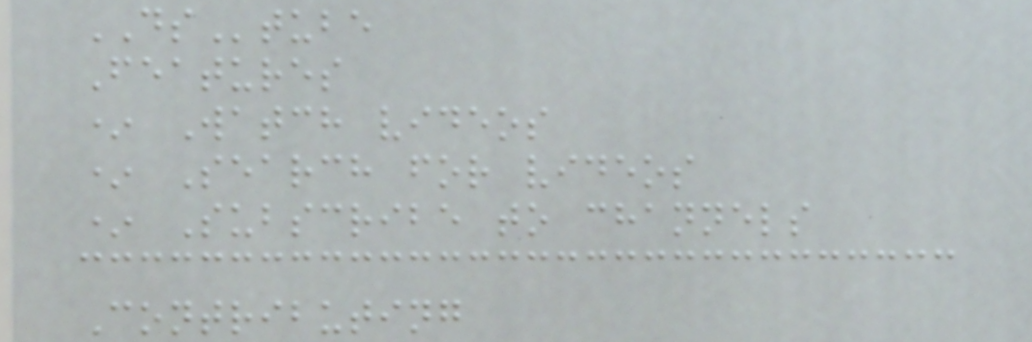DStube
Features
* Watch videos
* Search for videos
* Subscribe to channels
Contributing
